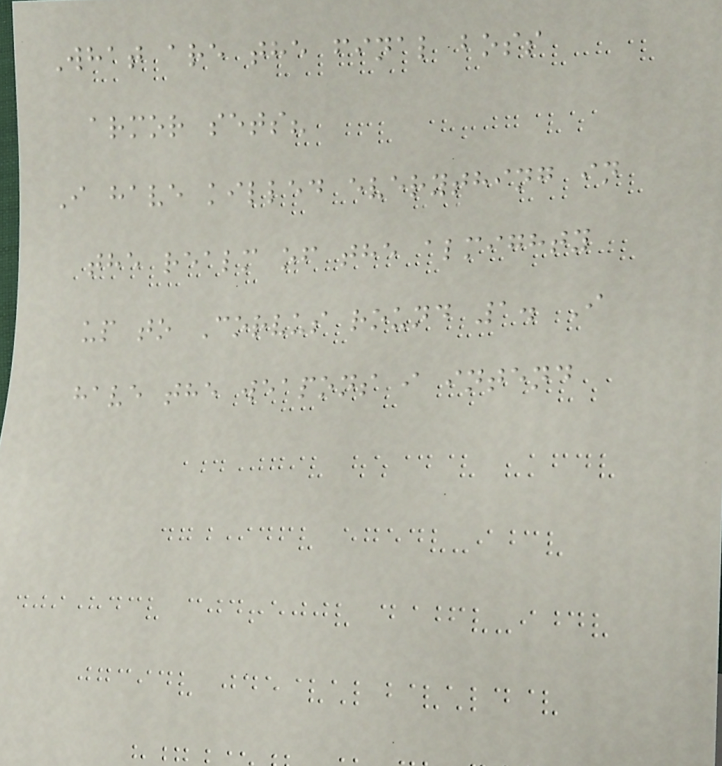What are the final boss
armor sets?
I have killed everything in
the realm of the almighty
up to Corvus round 1. I
have the weapons i intend
